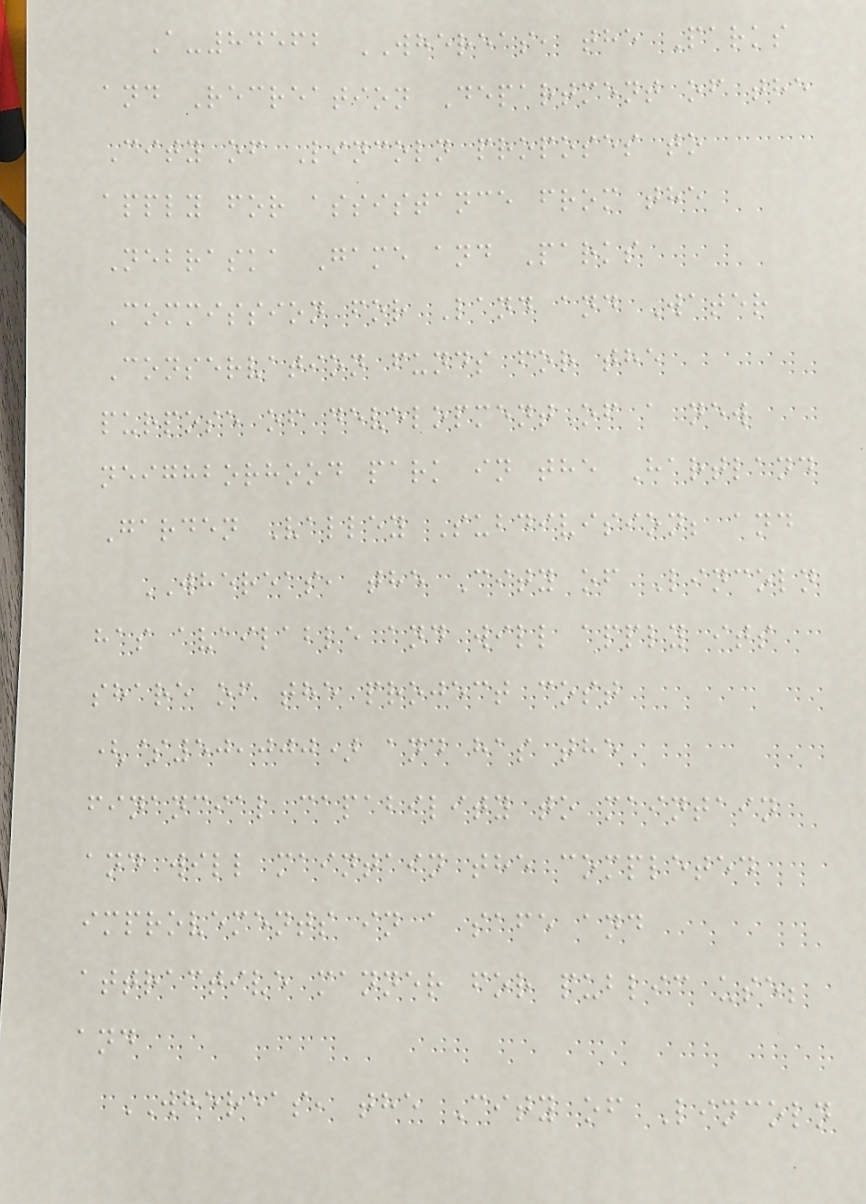A-84562 WHEREAS, the Parks
and Recreation Department of the
City of Lincoln proposes to
apply for assistance from the
Nebraska Game and Parks
Commission for Land and Water
Conservation funds for the
purpose of development of a new
neighborhood park in the Hartland
Garden Valley Subdivision; and
WHEREAS, the City of Lincoln
has available and will apply its
share of the project cost
($50,000) and has the
financial capability to maintain
and will maintain the completed
improvements in a safe and
attractive manner for public use;
and
WHEREAS, the City of Lincoln
